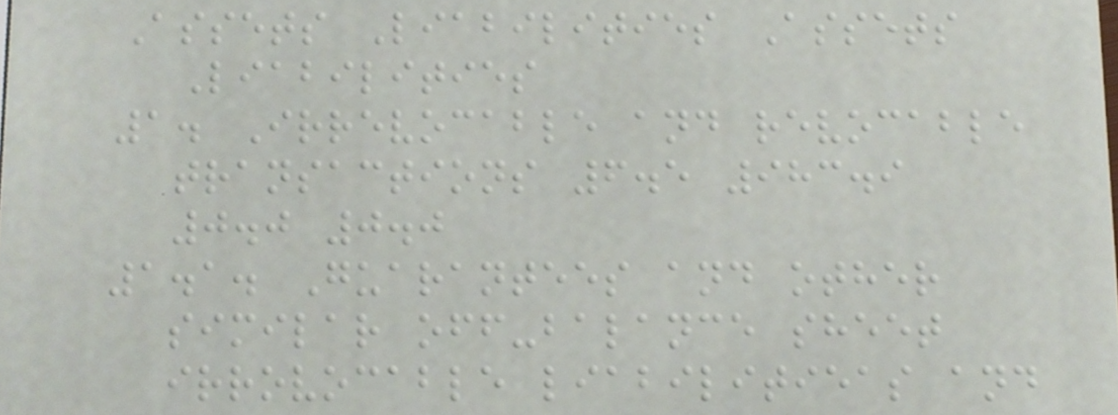Assets Liabilities Assets
Liabilities
1. Irrevocable and revocable
transactions 6.5 983.9
0.0 0.0
1.1. Guarantees and other
similar off-balance sheet
irrovocable liabilitieas and
